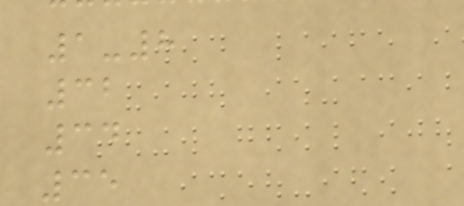1-8
32
34
35
